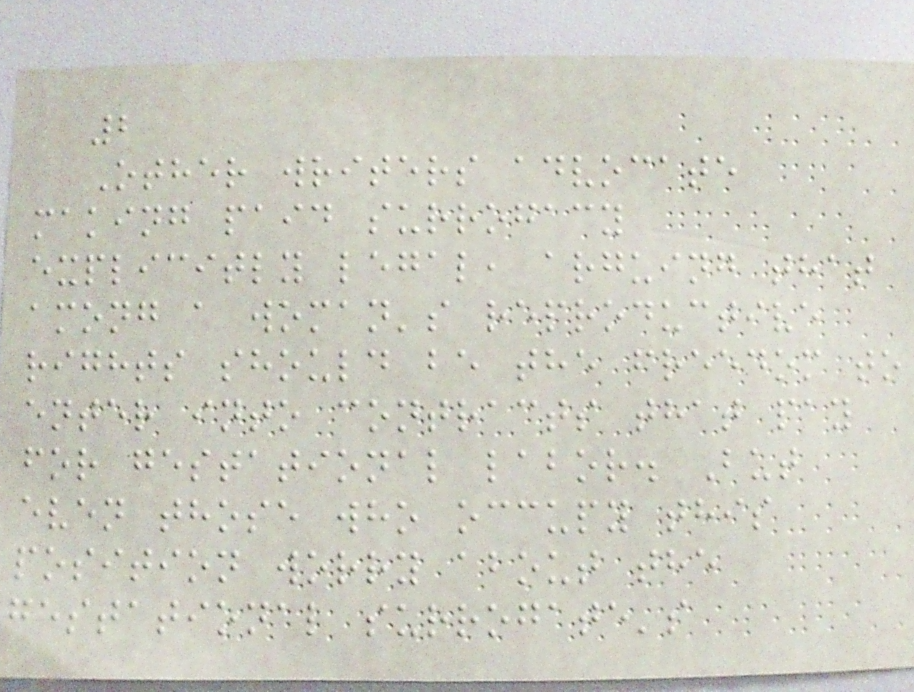2
Other writers advocate
making paid surrogacy
explicitly legal, arguing that
among a woman's reproductive
rights should be the freedom to
enter into contracts that pay
for gestational labor. But
even those who occupy this
position worry about the
gestational surrogate's
